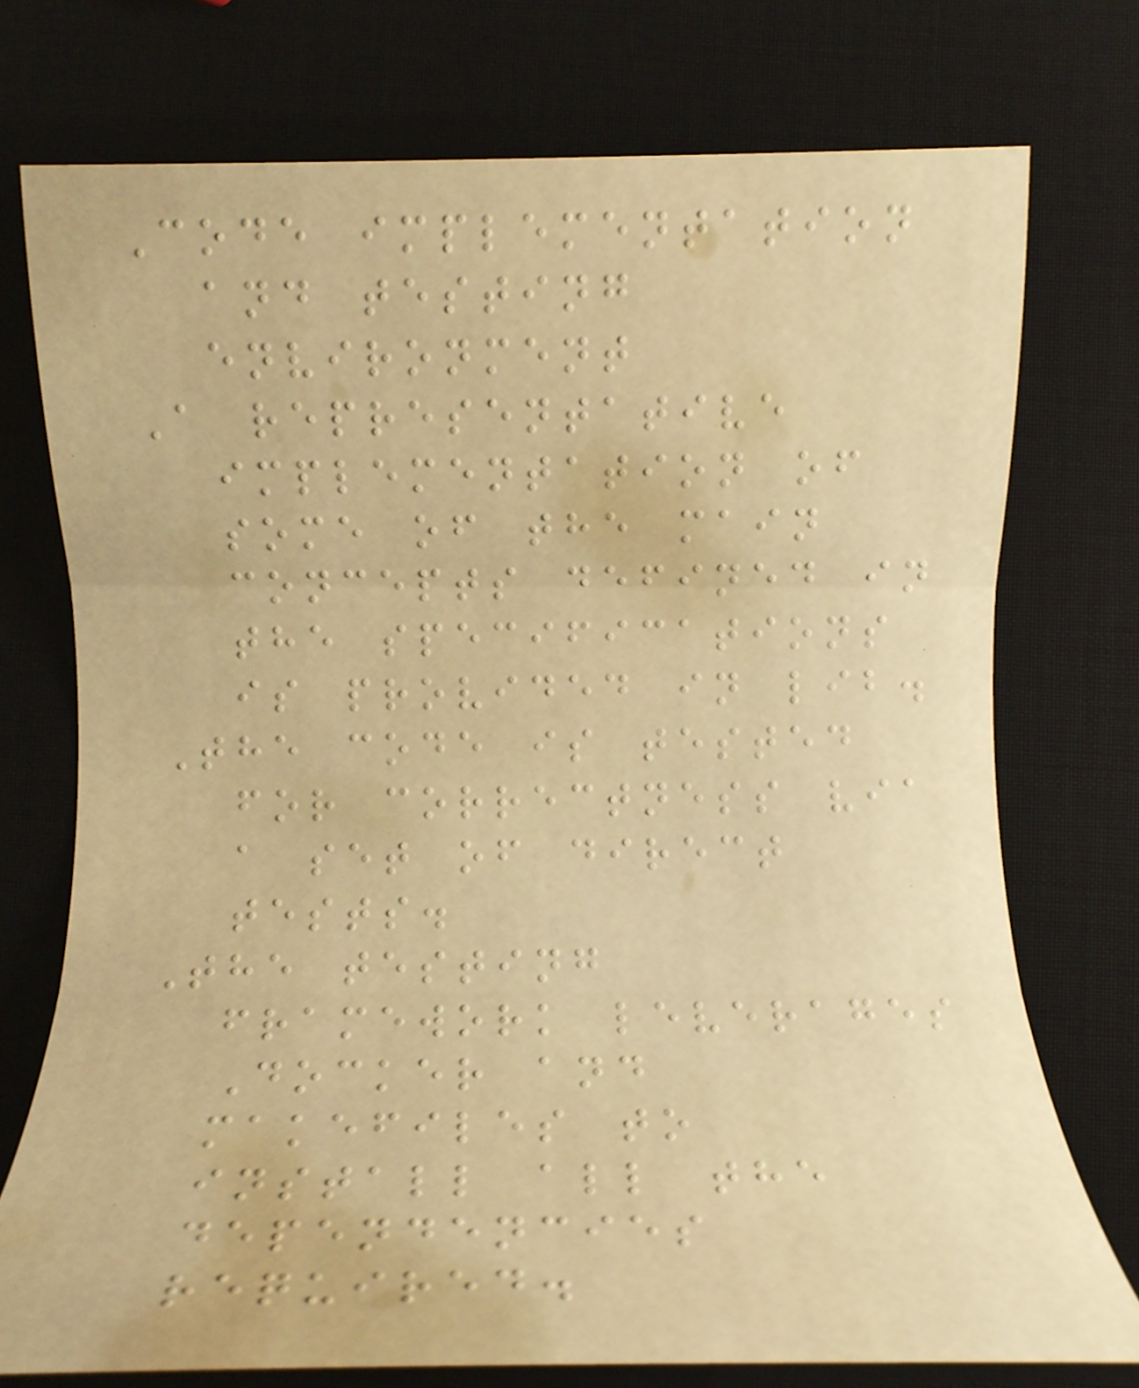Code implementation
and testing
environment
A representative
implementation of
some of the main
concepts defined in
the specifications
is provided in lib.
The code is tested
for correctness via
a set of direct
tests.
The testing
framework leverages
Docker and
makefiles to
install all the
dependencies
required.
